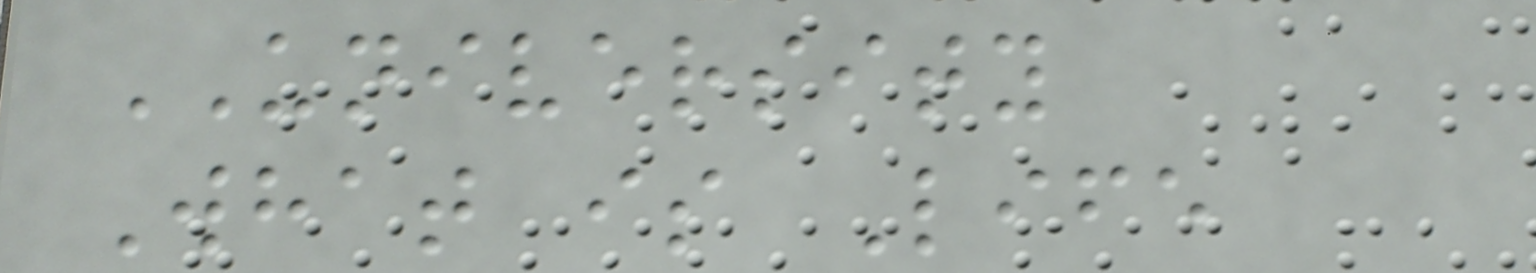UNIVERSITY
What is Life
